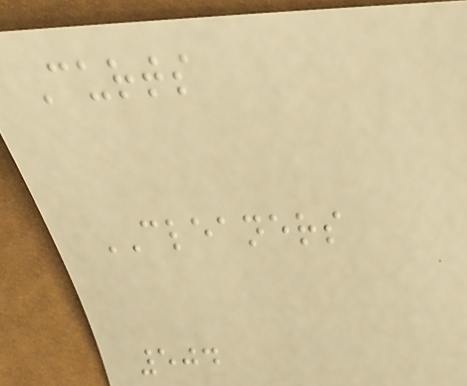Curts
CLEANERS
504
